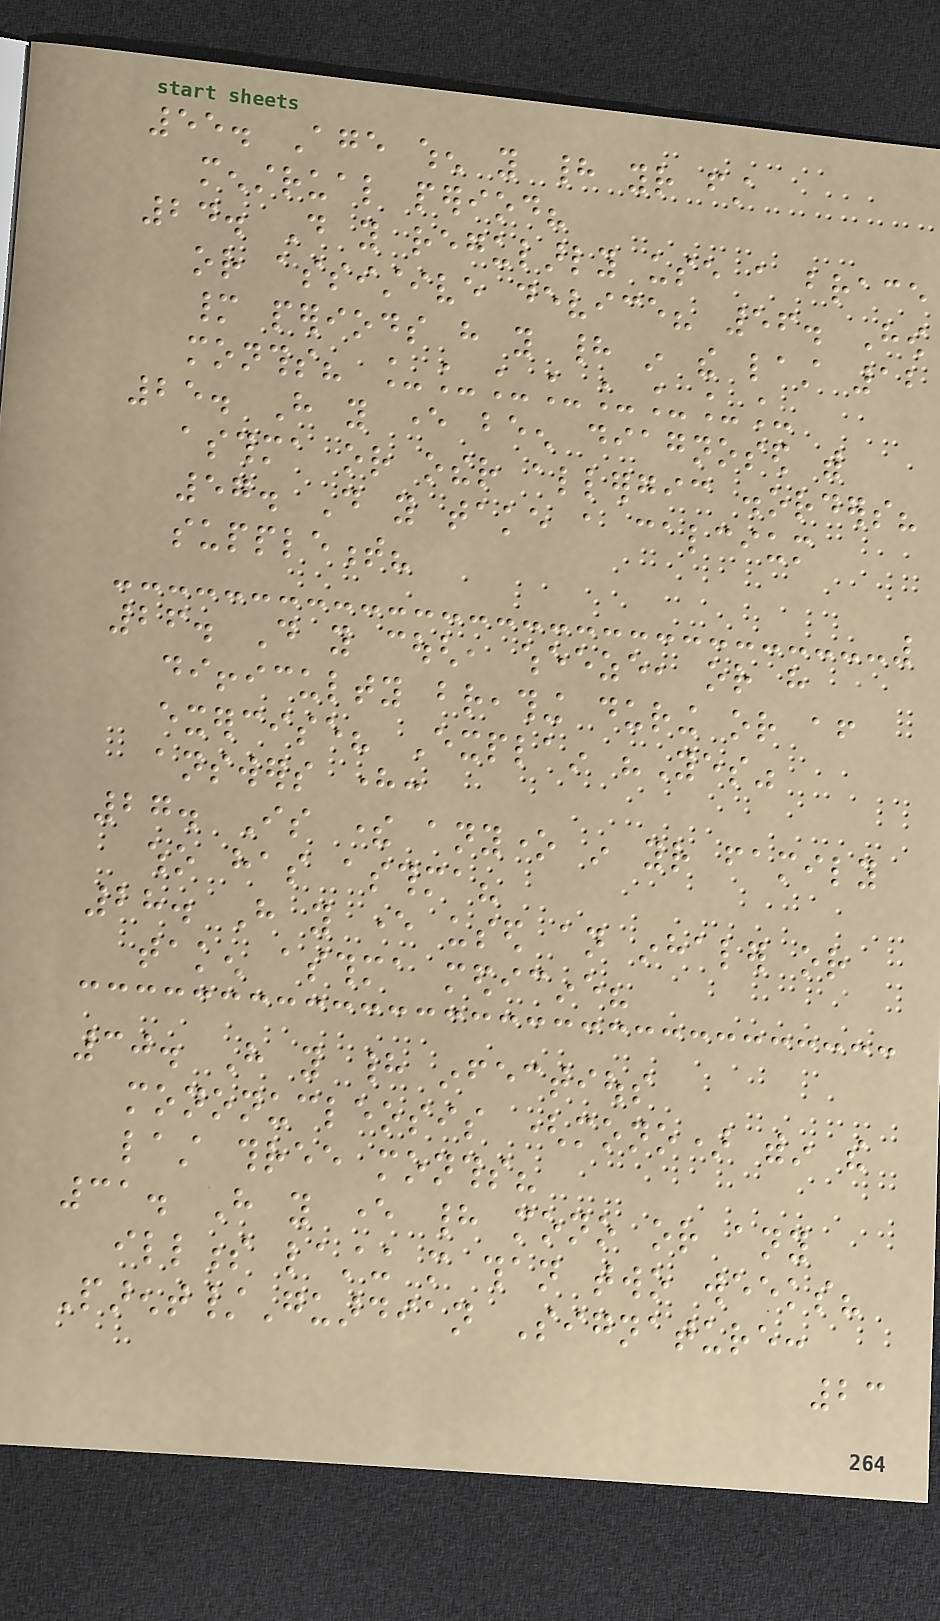55. Age when you had your first
menstrual period?
24. Do you regularly use a brace
or assistive device? 56. How
many periods have you had in the last 12
months? ________
25. Have you ever been diagnosed with
asthma or other allergic disorders?
57. Do you take a calcium
supplement?
26. Do you cough, wheeze, or have
difficulty breathing during or after
exercise? Explain "Yes"
answers here:
27. Is there anyone in your family
who has asthma?
28. Have you ever used an inhaler or
taken asthma medicine?
30. Have you had infectious
mononucleosis (mono) within the
last three months?
31. Have you ever had mono or any
illness lasting more than two weeks?
Parent/Guardian Signature:
23
